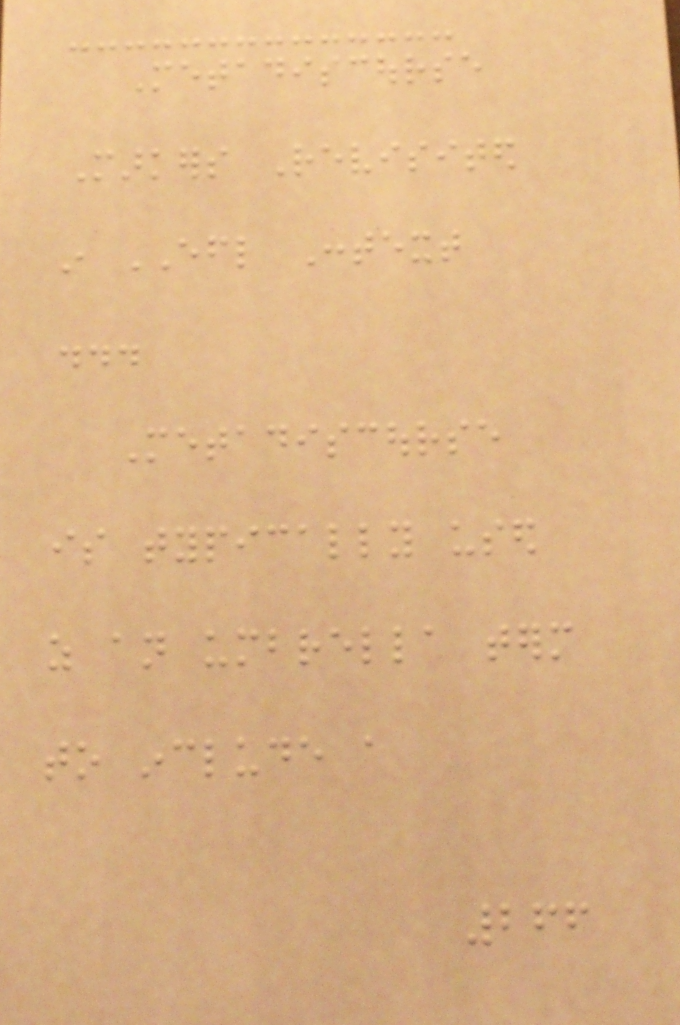Metadiscourse
Markers Revisited
in EFL Context
...
Metadiscourse
is typically used
as an umbrella term
to include a
266
